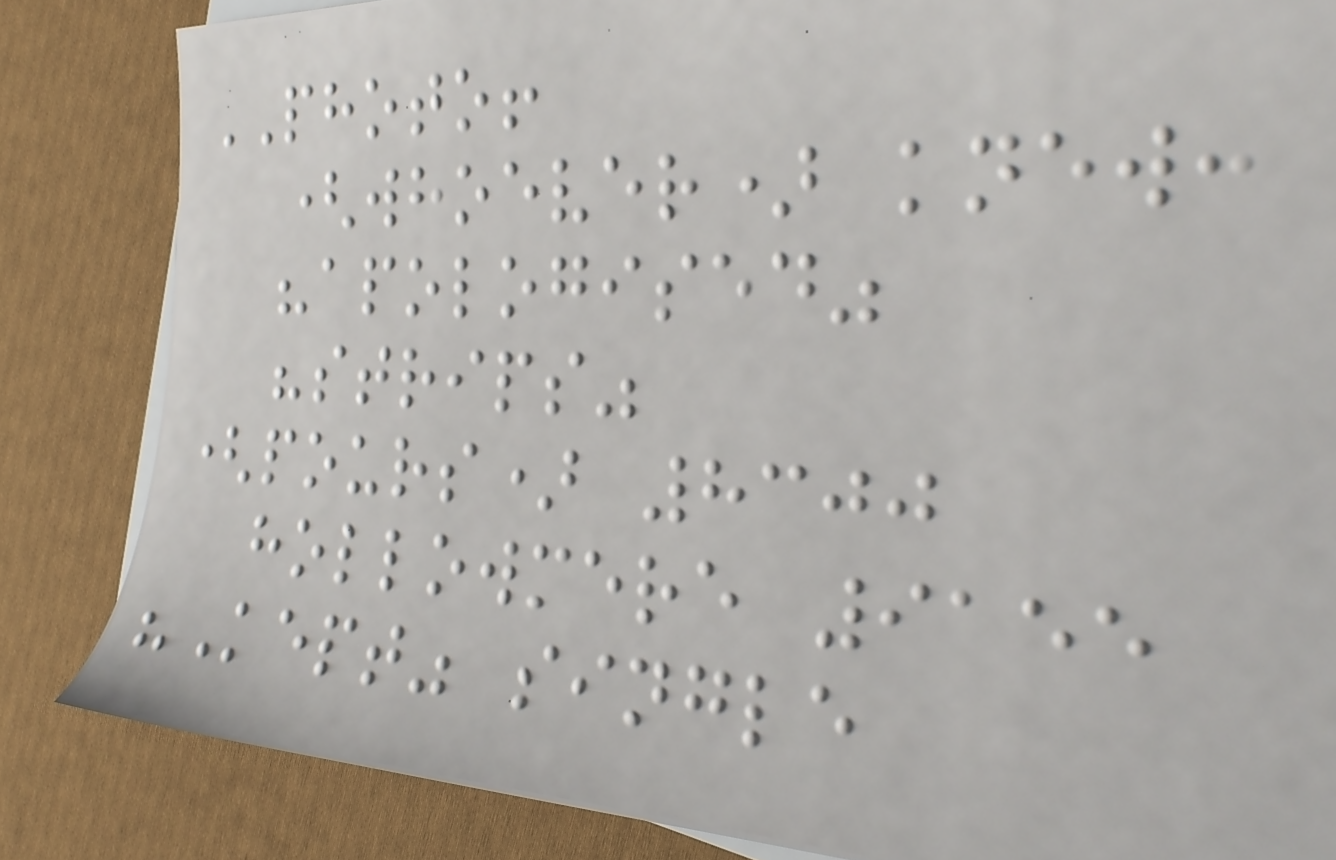PHOTO!
(whoever) knew:
"apologised"
"strips"
(pours) 8300
hollowmere 9155
"Kept" single
